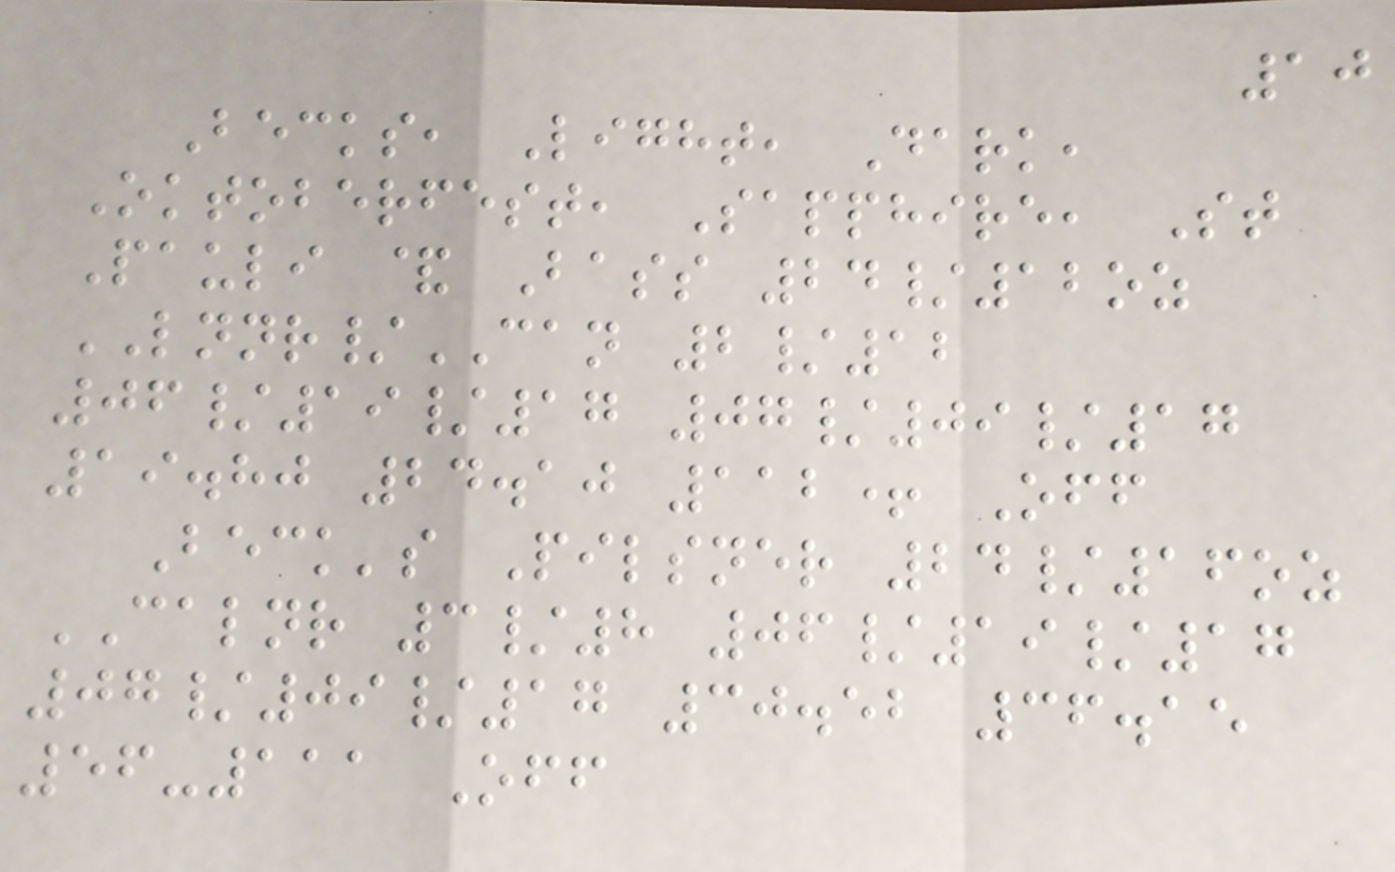10
Becks, Light, Dark,
Oktoberfest, Sapphire, St
Pauli & Bass 24/12oz
LNNR/CAN 2/12
06/19/17 07/09/17
19.80 24.10 112+ Off
Beck's Pilsner 24/16oz
CALNR 3/8 06/19/17
07/09/17 30.52 36.15
56-111 Off
